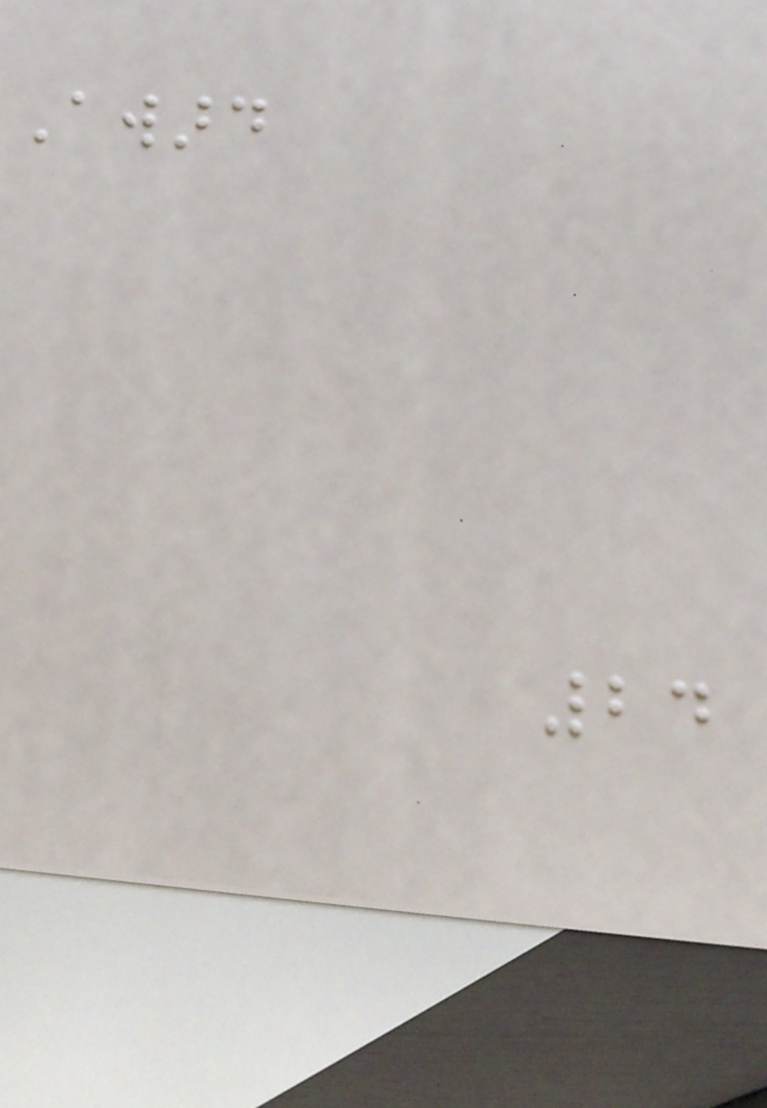Award
24
